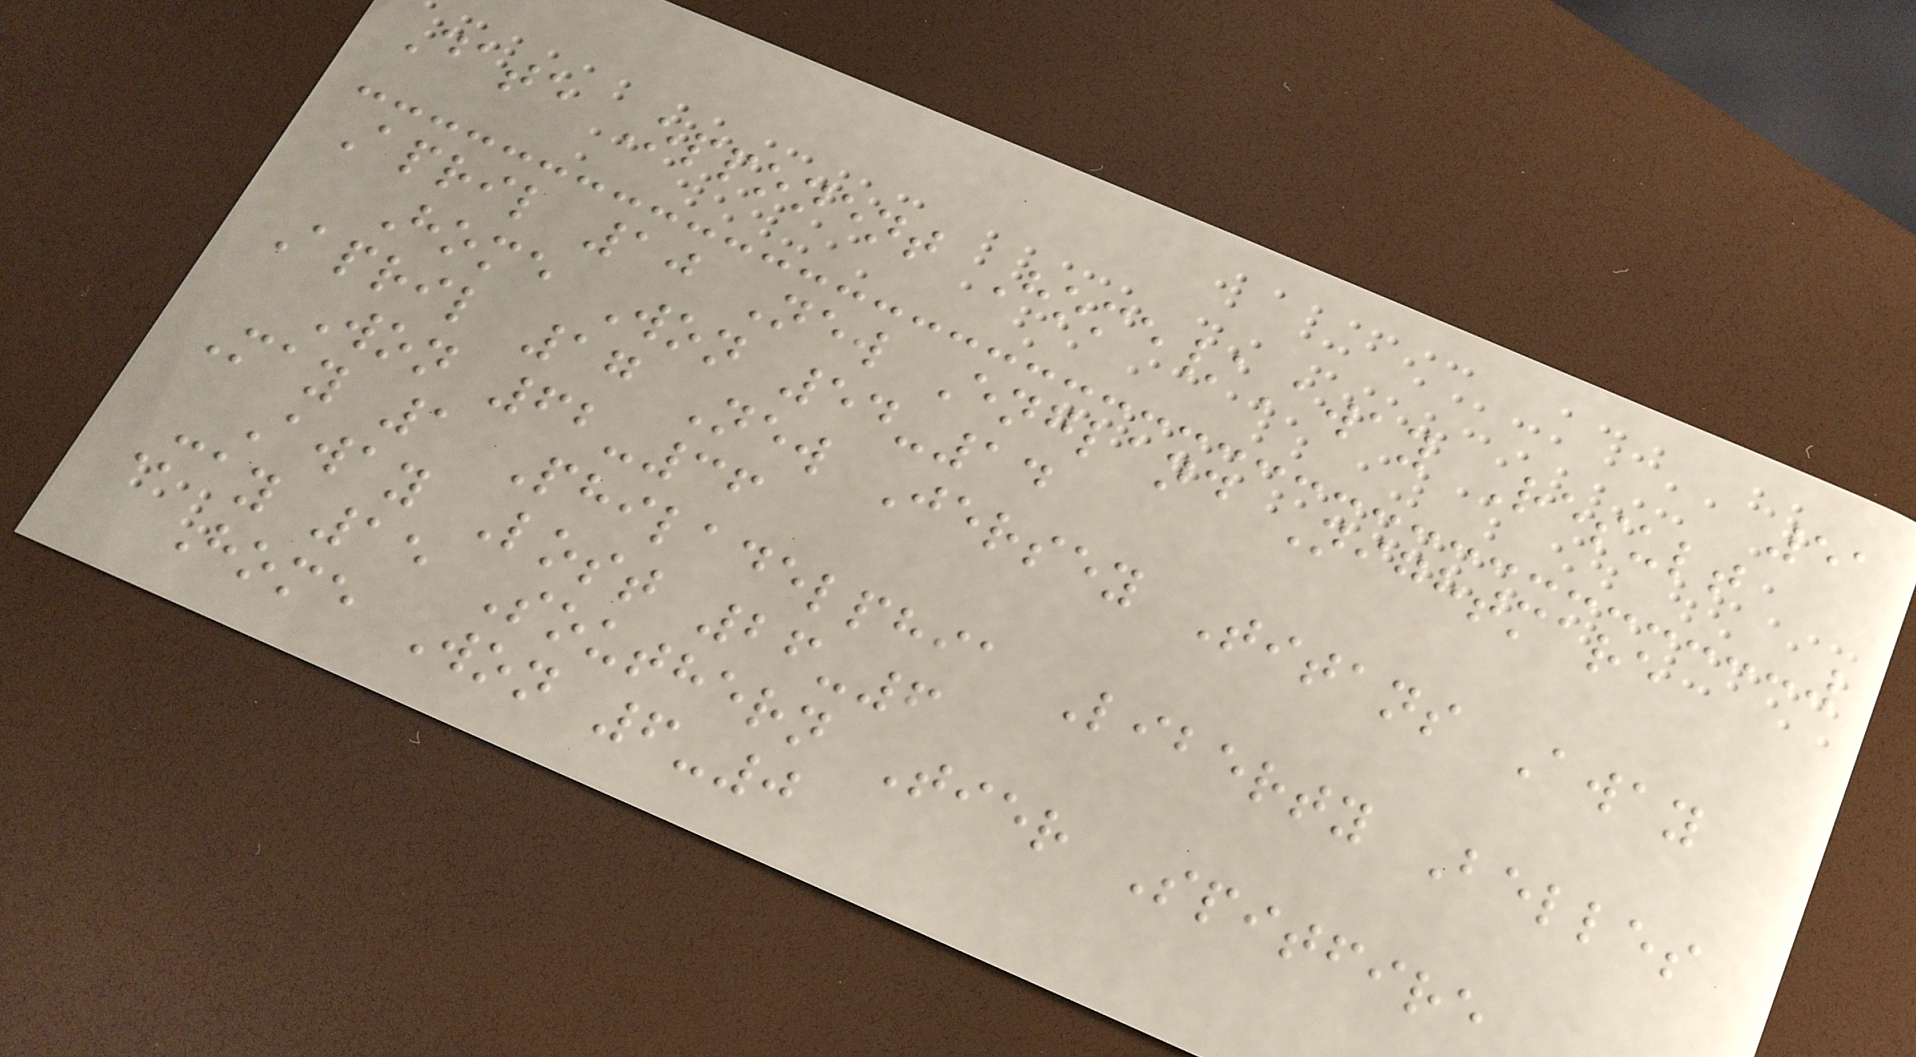51
Date Opponent Home/Away Result
April 10 New England Nightmare
Home Won 54-14
April 17 New Jersey Titans Away
Won 62-36
May 1 Philadelphia Liberty Belles
Away Lost 26-6
May 15 Southern Tier Spitfire
Home Won 6-0
